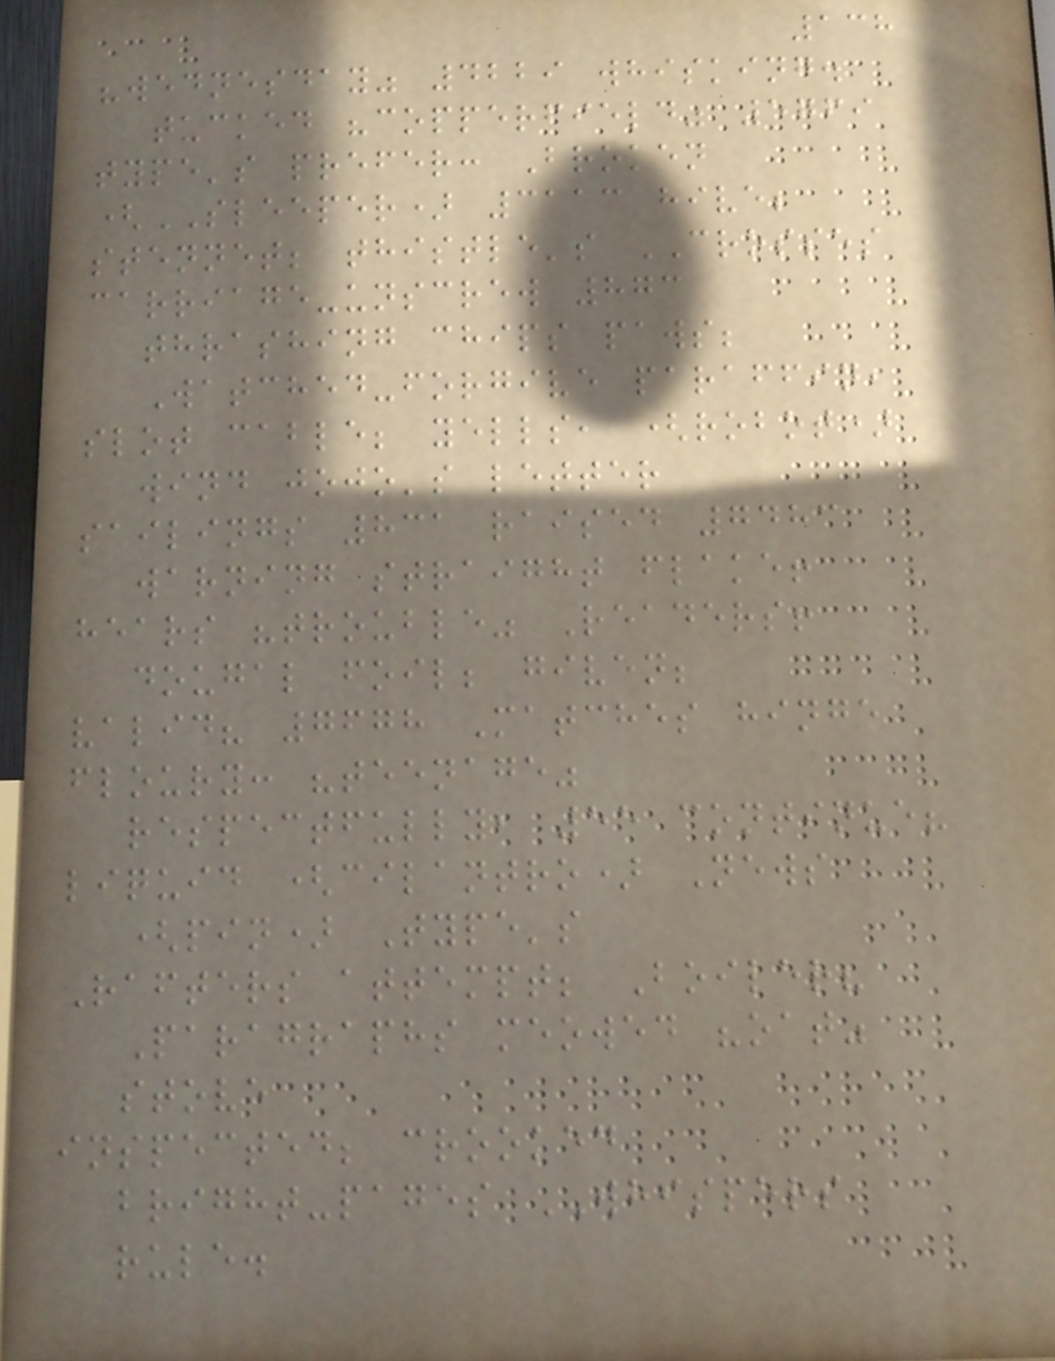138
"wednesday" 4229 whisking.
tucked "copperfield" 5769
type's prefer: Broken
(SLEEPER) 3113 hive;
stennet; thistle's CROSSES
carriage-unscrew 873
thrashing chips paws;
Watched-forgive paraffin,
slot cable; yells, (robot)
wind jojo's letter
sailings 831 raised 7483
warning straight flake!
hears "trouble" Readers!
dougal foil; given;
valid? 7678 Matches hinge
floury: "teenage"
respectfully, 55 continue?
liquid (cilantro) News
(pin) Type's
Rafters attempt; Boiler?
Paragraphs meowed "oat"
stove
inspected; crooked
bright-pages WHISPERS
rule.
